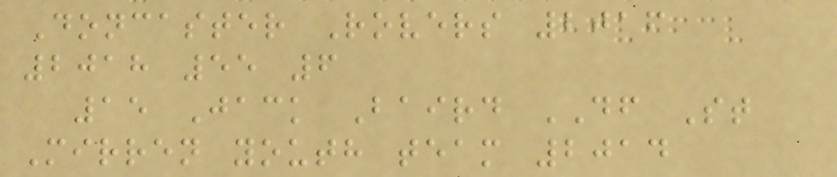Doncaster Rovers 2016
2018 55 6
15 Jack Baird DF St
Mirren youth team 2014
